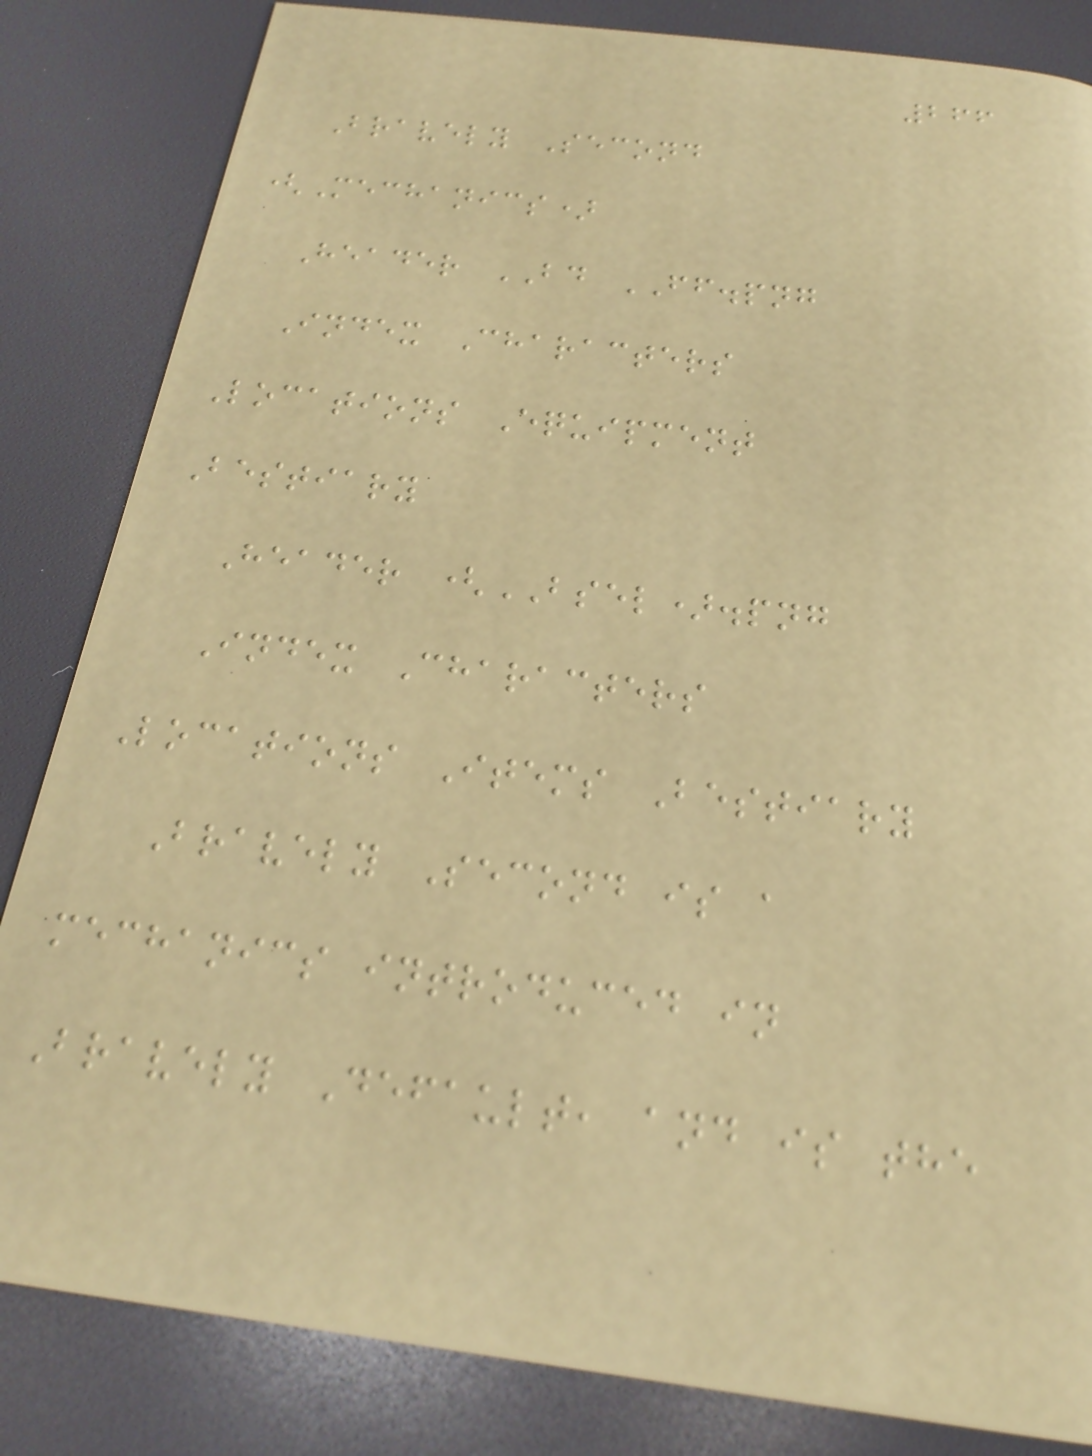266
Bravely Second
(Mechanics)
Header BD FF.png
Index Characters
Locations Equipment
Bestiary
Header (BSEL).png
Index Characters
Locations Items Bestiary
Bravely Second is a
mechanics introduced in
Bravely Default, and is the
